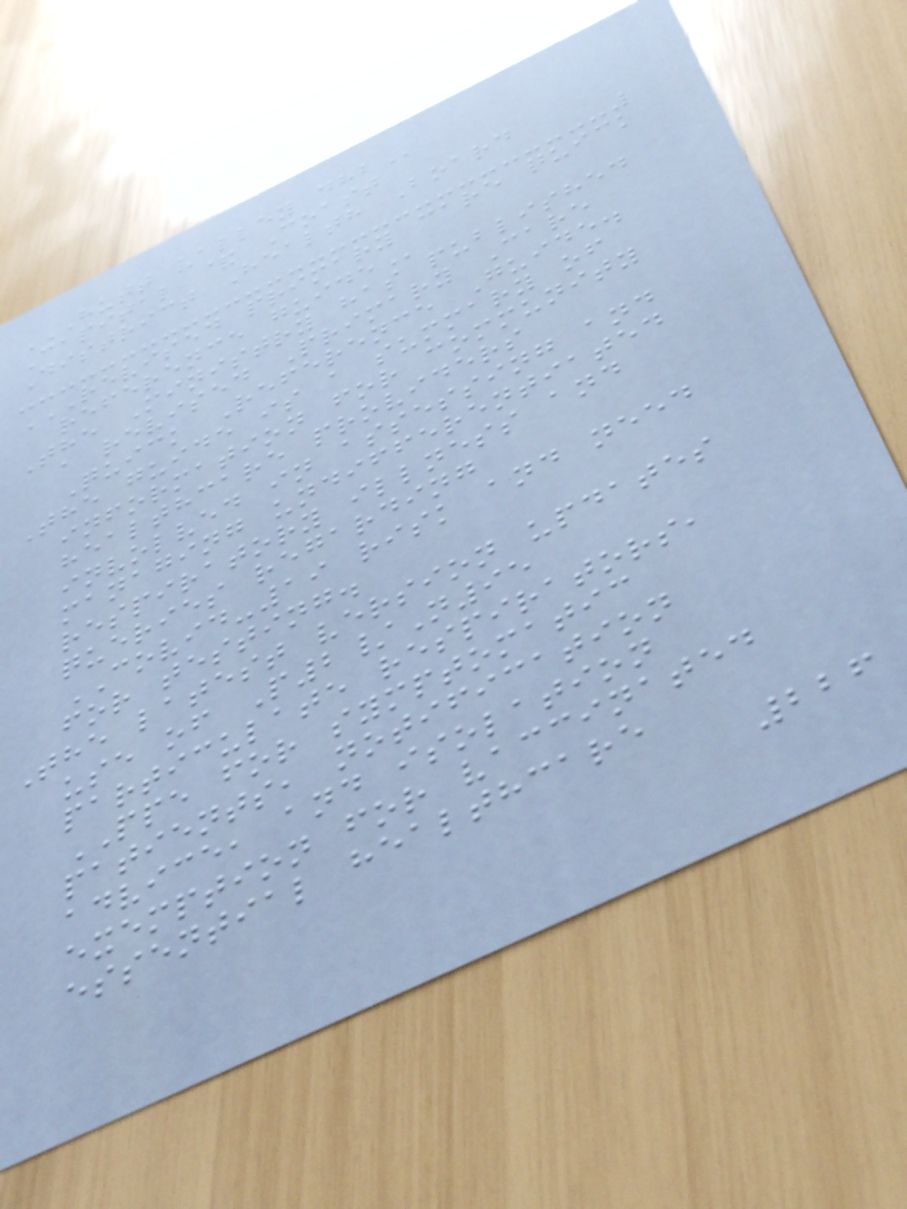HUTT VALLEY DHB
Capital & Coast
District Health Board
REVISED PRIMARY CARE QUICK
REFERENCE GUIDE
The Ministry has published
a revised Primary Care
Quick Reference Guide.
The guide is a summary of
information for community
healthcare providers
involved in assessing and
managing undifferentiated
respiratory illness and
queries regarding
COVID-19 risk and need
for testing.
The latest version updates
use of P2/N95
particulate respirators,
PPE for symptomatic
patients, notification
advice, and isolation
exemption for vaccinated
essential healthcare
226
